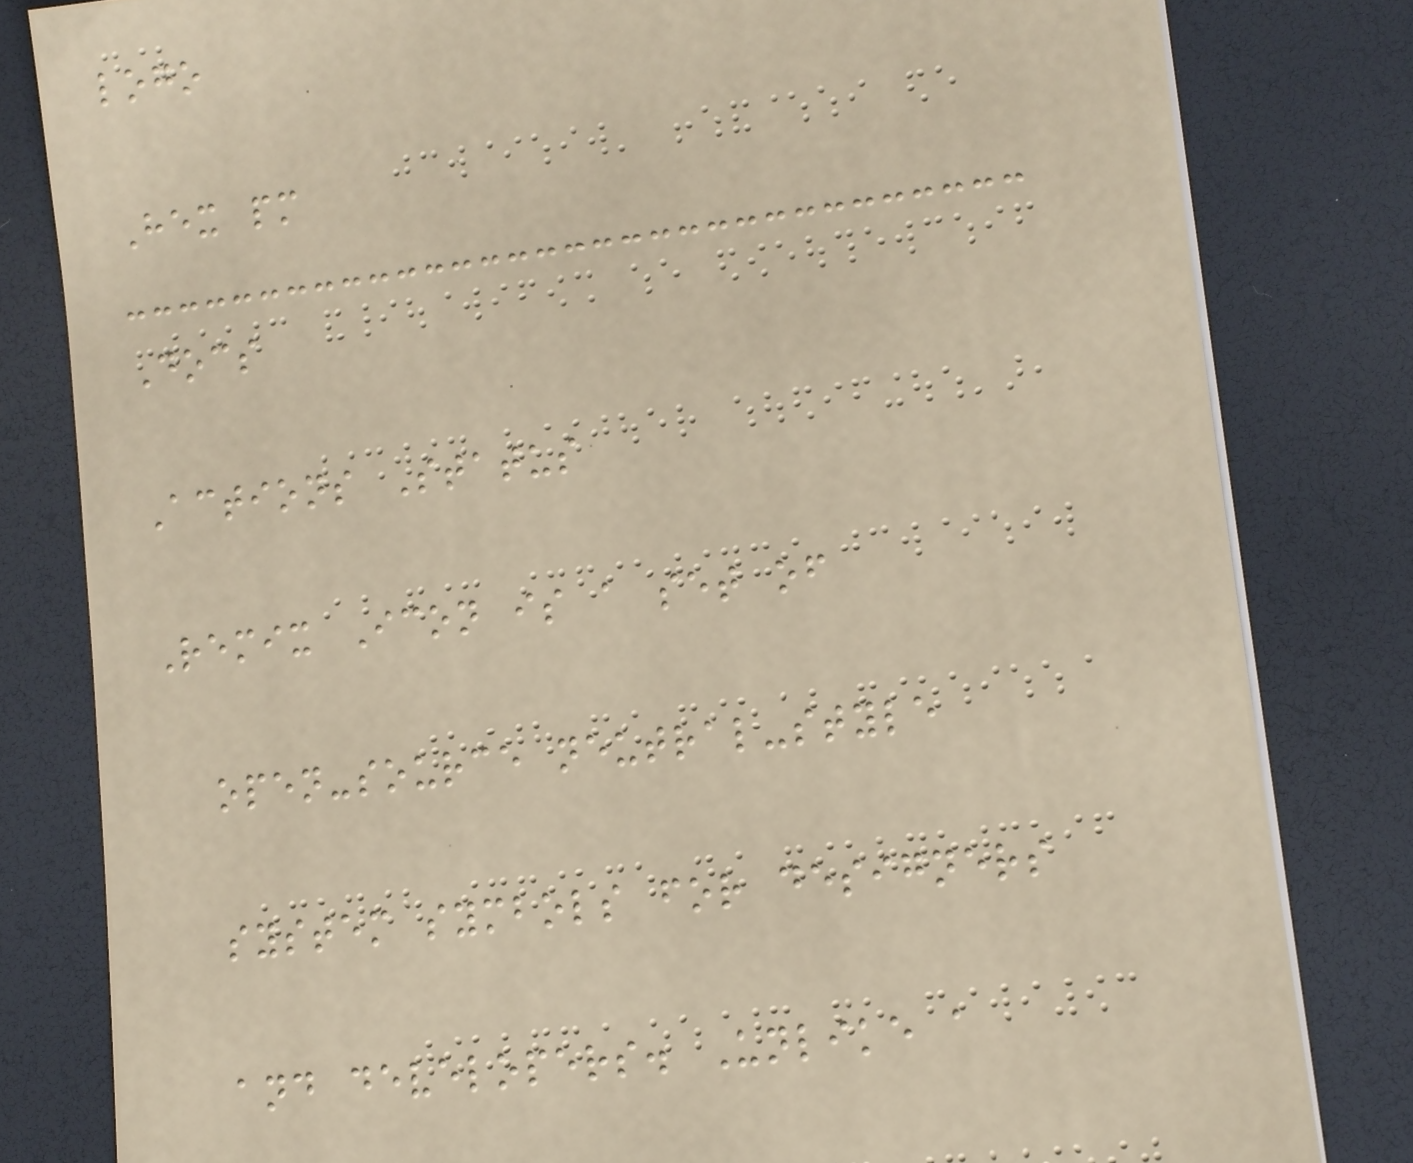logo
Hex pm
Docs
Actions Status
Remix Icon is a set of
open-source neutral-style
system symbols for designers
and developers. Unlike a
